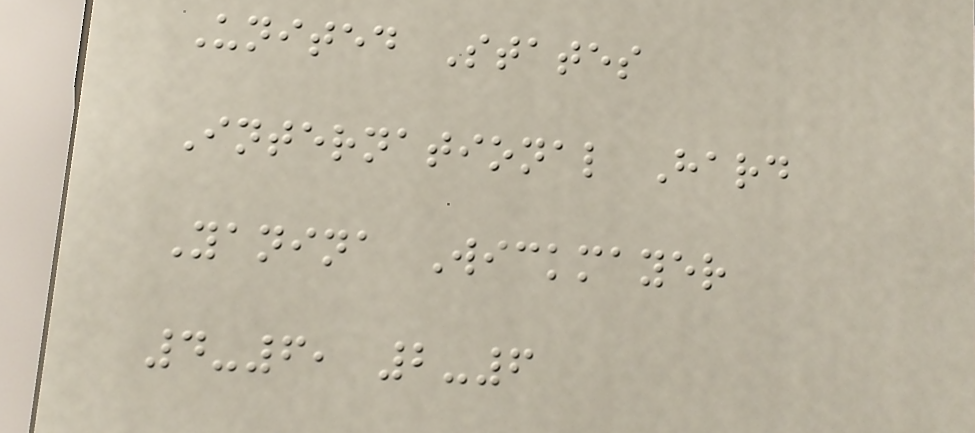United States
International Hard
Yanina Wickmayer
4-6, 2-6
